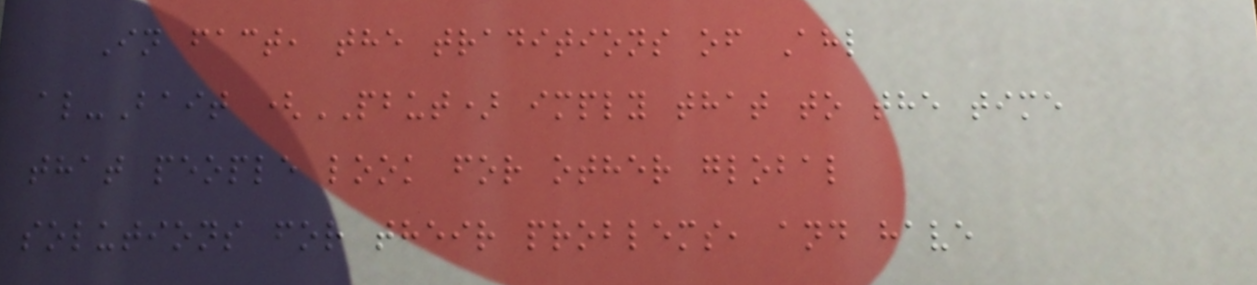In fact, the traditions of Ahl
al-Bait (PBUT) imply that to the time
that people look for other global
solutions for their problems, and have
